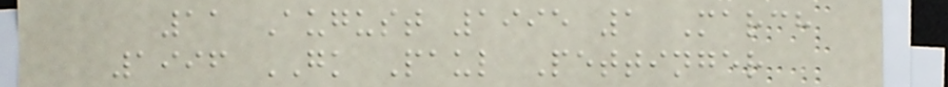11 August 1995 1 March
1996 GK Paul Pettinger
